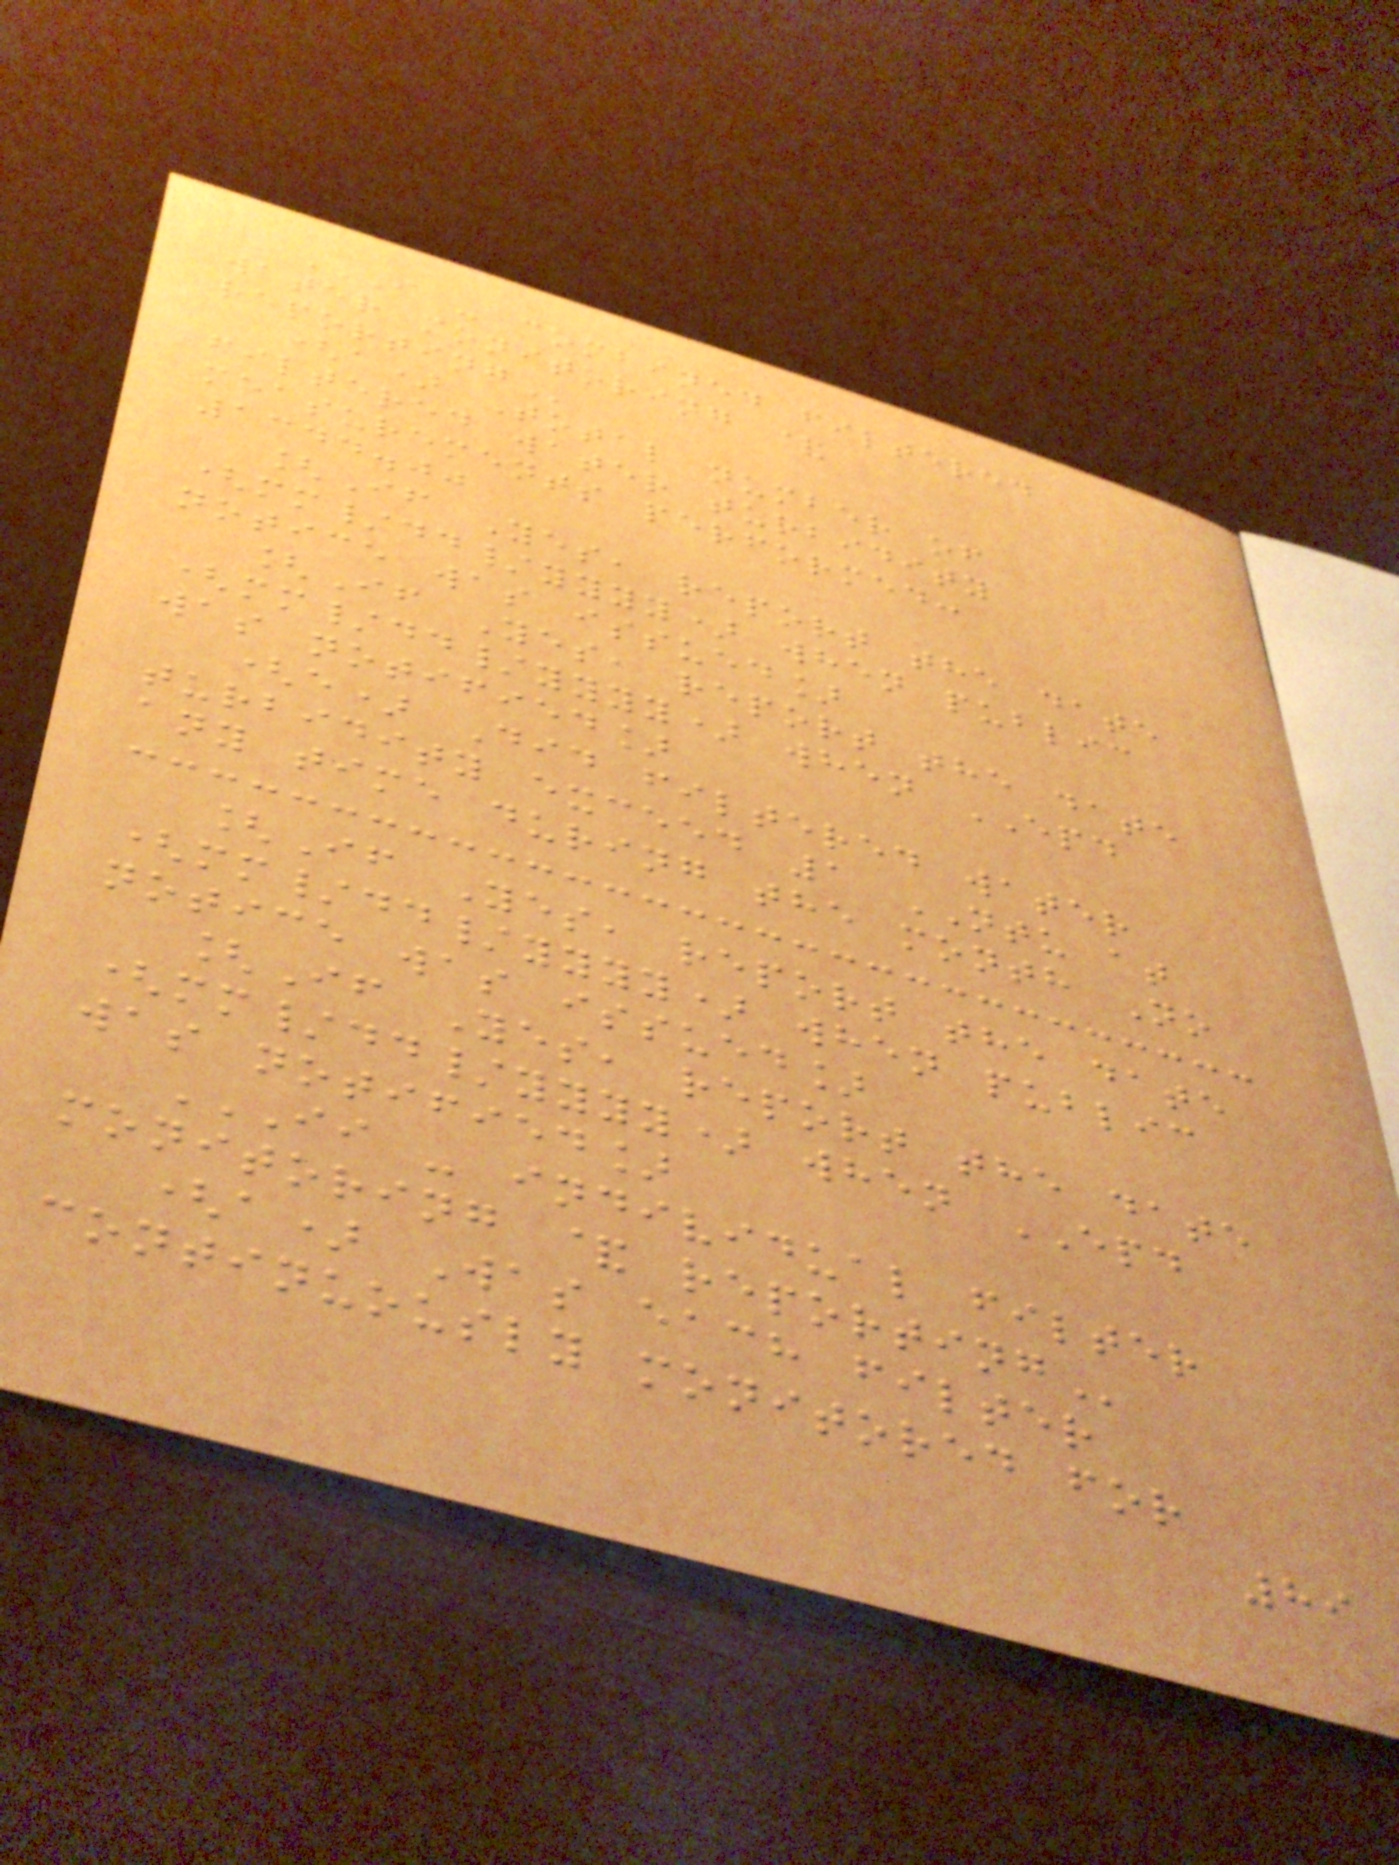I - COMBINED FILTERED
WATER MONITORING &
REPORTING
(a) Total number of
filtered water turbidity
measurements performed:
1344.00
[If Yes, report the date
(mm/dd/yyyy) when public
notice was issued]
[If Yes, report the date
(mm/dd/yyyy) when EPD
was notified]
(e) Did filtered water
turbidity exceed 1 NTU at
any time during the month No
[If Yes, report the date
(mm/dd/yyyy) when public
notice was issued]
[If Yes, report the date
(mm/dd/yyyy) when EPD
was notified]
II - INDIVIDUAL FILTER
MONITORING & REPORTING
(a) Was each filter
continuously monitored for
89
